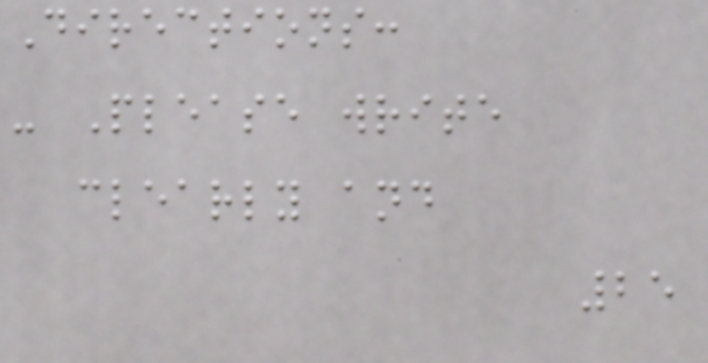Directions:
- Please write
clearly and
25
